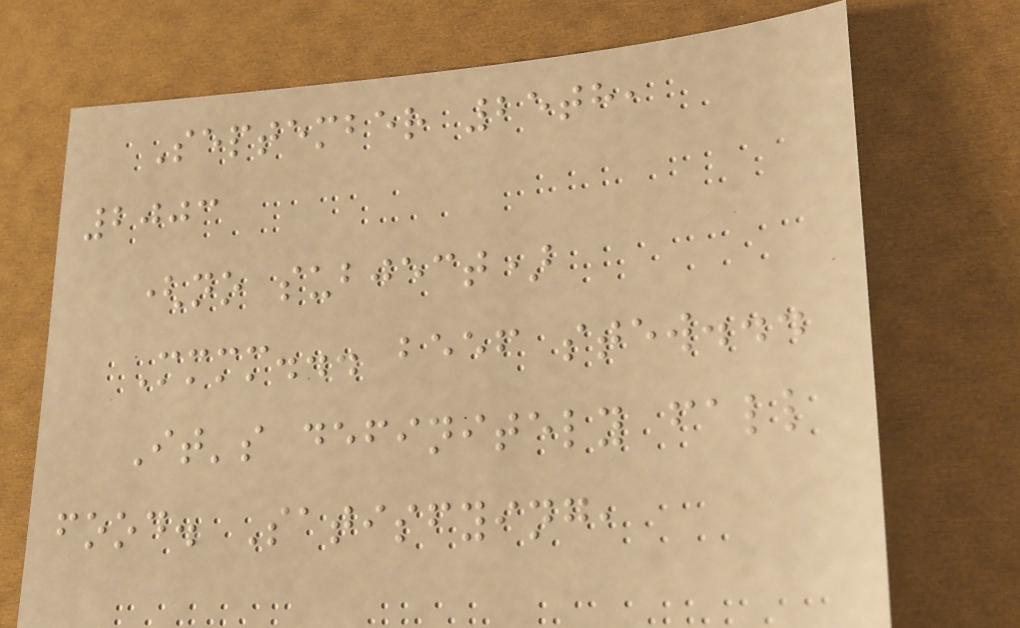September 25th,
2003
(no subject)
Mmmm... beef stew...
It's definitely fall
food. Satisfying,
